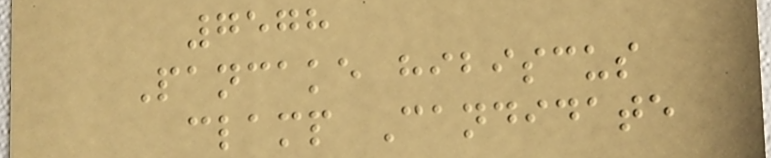7578
Pancake hibiscus
clamp Candidate
